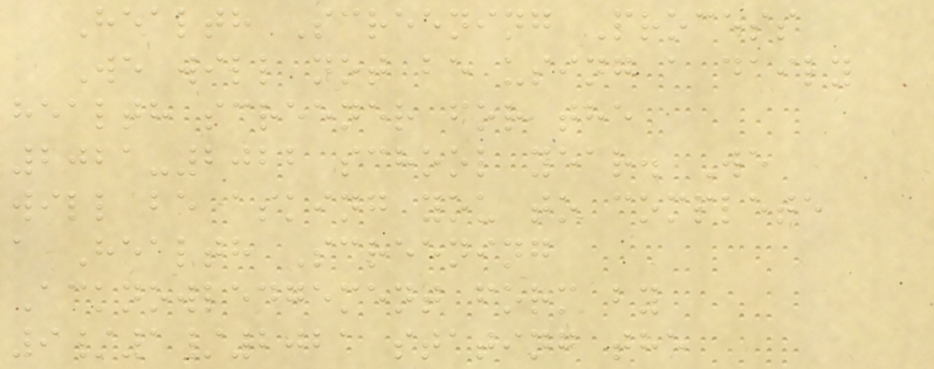Health Screening Process
We will not be using a daily
health screener for the
2021-2022 school year. We
will be asking you to complete
a Health Screening
Acknowledgement form by
9/1/2021 stating the
